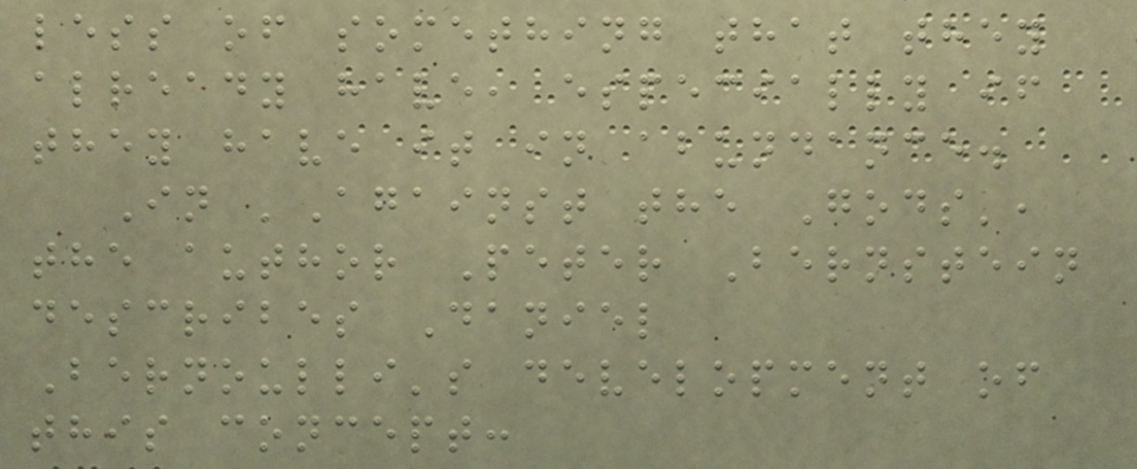less of something that they
already have, especially if
they have it in abundance.
In 'Against the Gods',
the author Peter Bernstein
describes Daniel
Bernoulli's development of
this concept:
